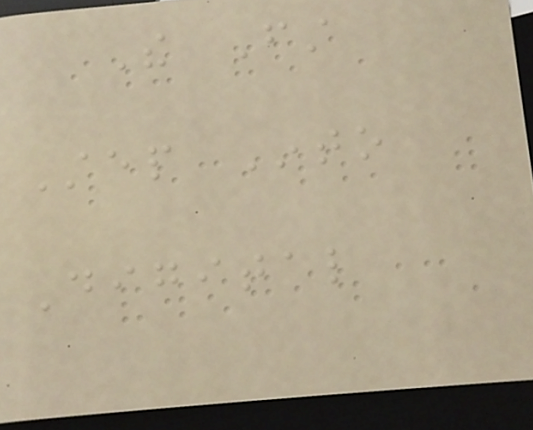The First
Step Into
Digital
